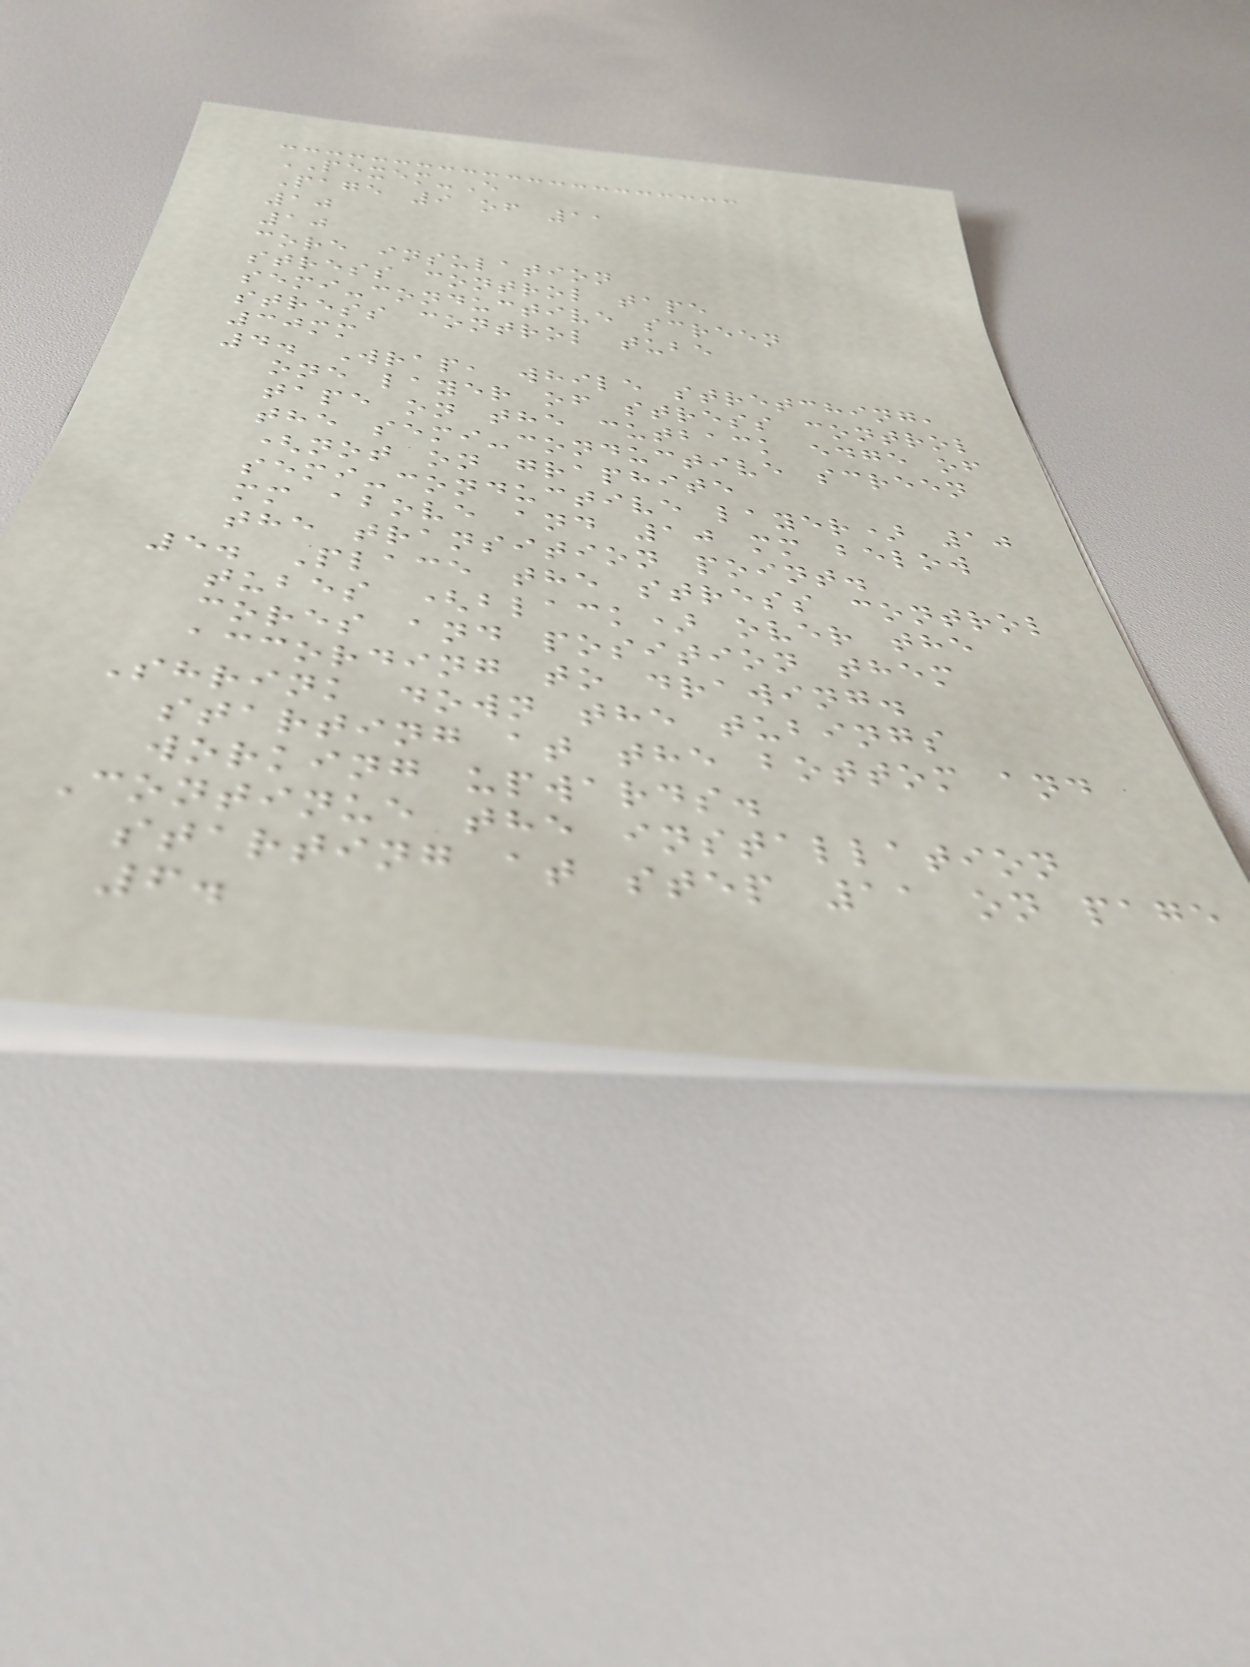PEXEM-E
Page 9 of 11
10
10
core insulation
stress control tape
semi-conductive screen
stress control tube
30mm
4. Wrap, while stretching,
one layer of stress control
tape on the cutback edge of
the semi-conductive screen
(not on graphite
semi-conductive layer) 10
mm above and 10 mm below
the transition point.
5. Place the stress control
tubes (black) over the
cores and position them
according to drawing.
Shrink down the tubings
starting at the bottom and
working upwards.
Continue the installation
starting at step 11 on page
6.
